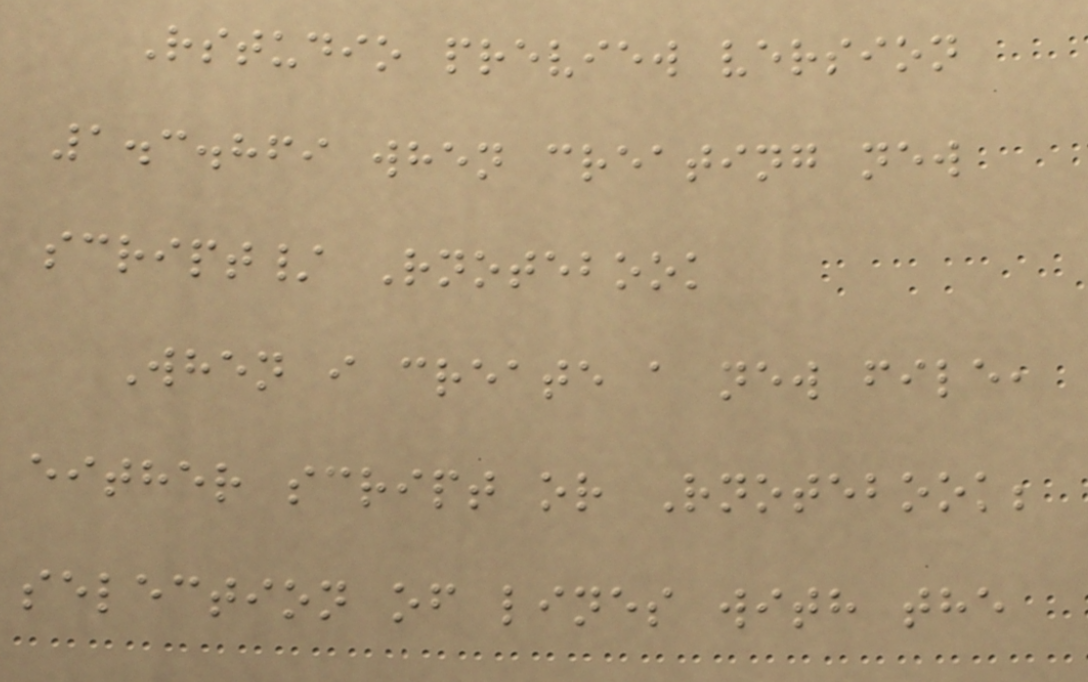Rstudio preview version
1.3.869 when creating new
script/ Rnotebook
When i create a new file,
either script or Rnotebook;
selection of lines with the
